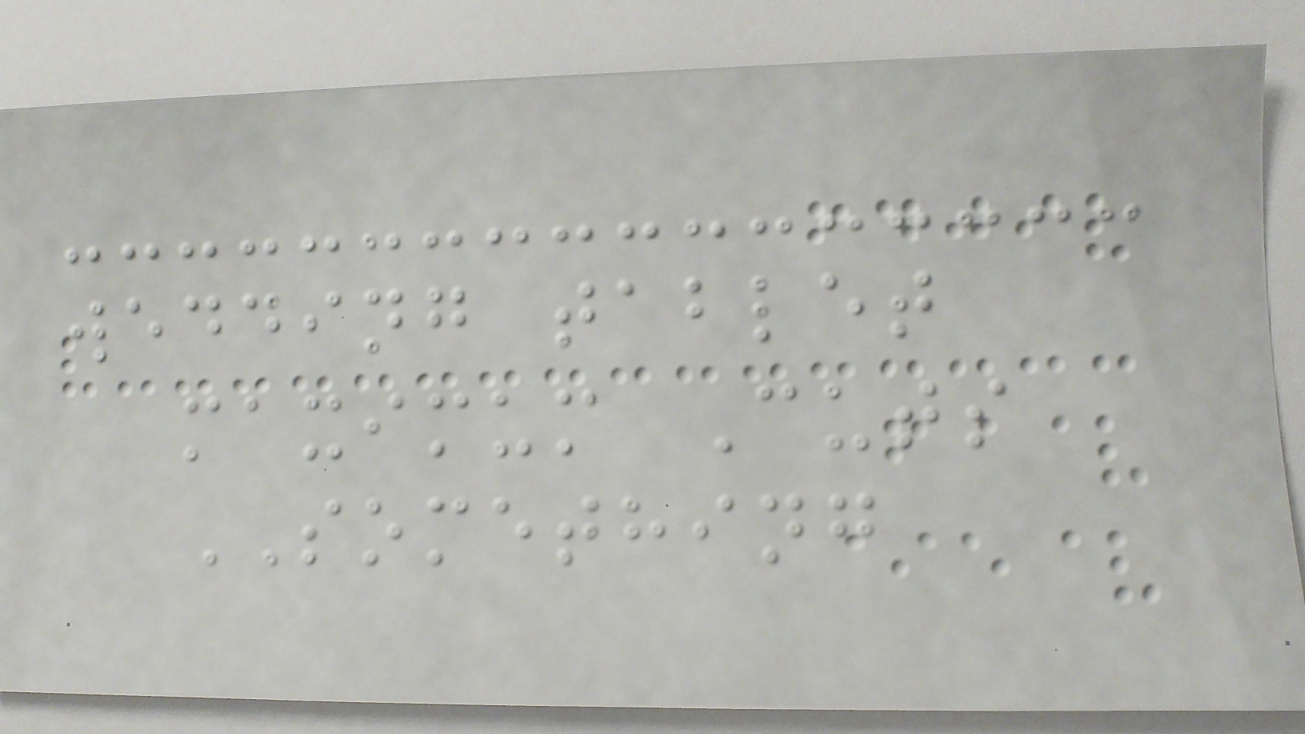wedding tablet
maximum Cuts
SOMETHING
